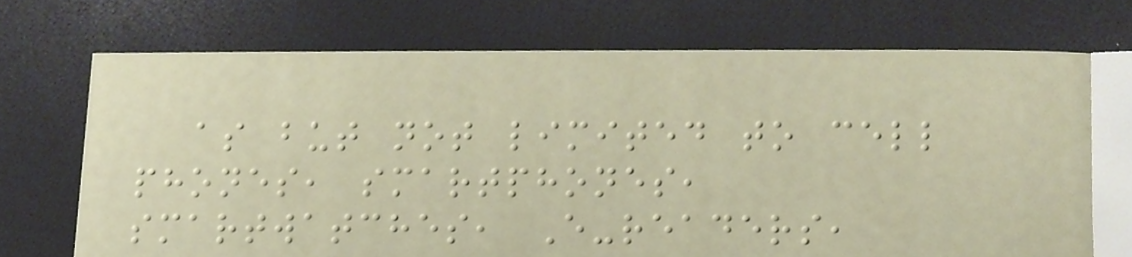as but not limited to cell
phones, smartphones,
smartwatches, E-readers,
